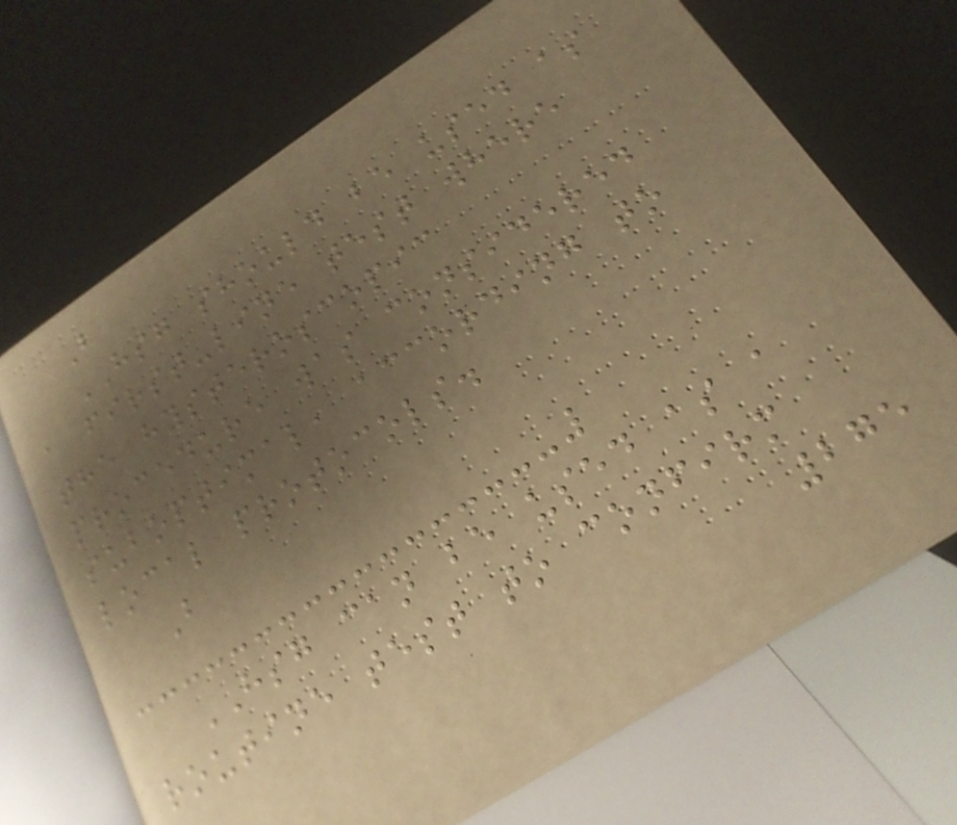B
HSG should be used as
a first-line test where
the hysteroscopic
procedure was considered
suboptimal, according to
local protocols.
B
HSG can be used as a
routine test to confirm
275
